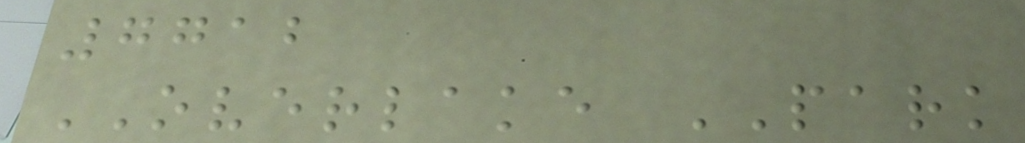7712
OVERLAKE PARK
